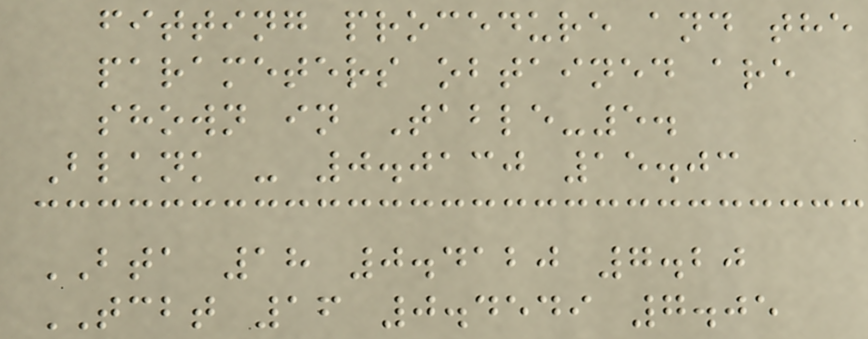fitting procedure and the
parameters obtained are
shown in Table-5.
Blank - 0.0130 15.03
BTA 18 0.4120 7.20
TCBT 16 0.4549 7.05
